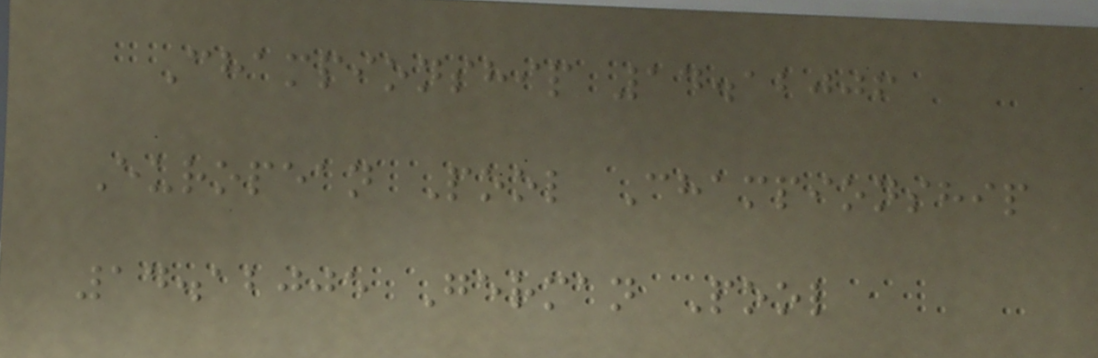Championship 14.12006
European Pool Championship
14.12005 German Pool
